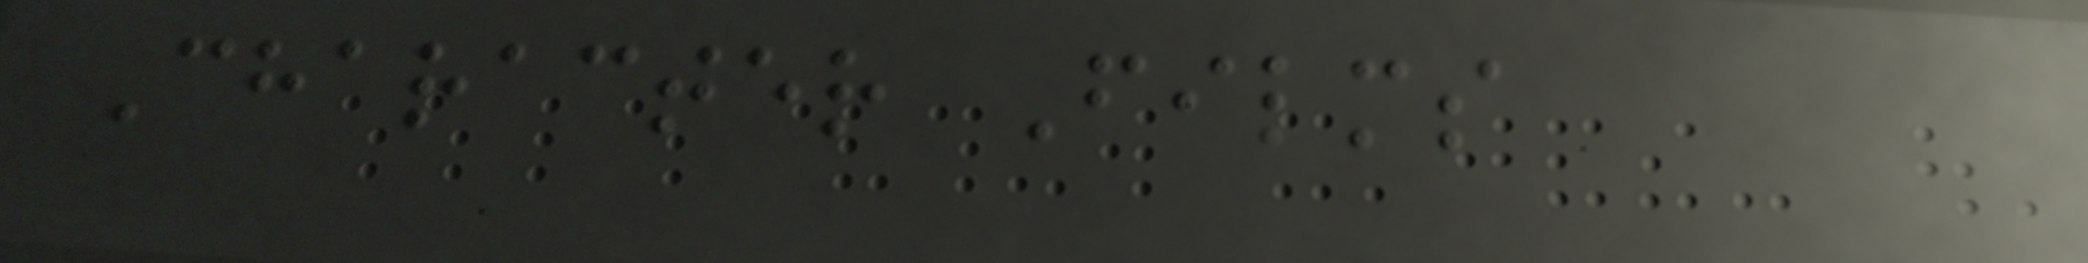Character Films
